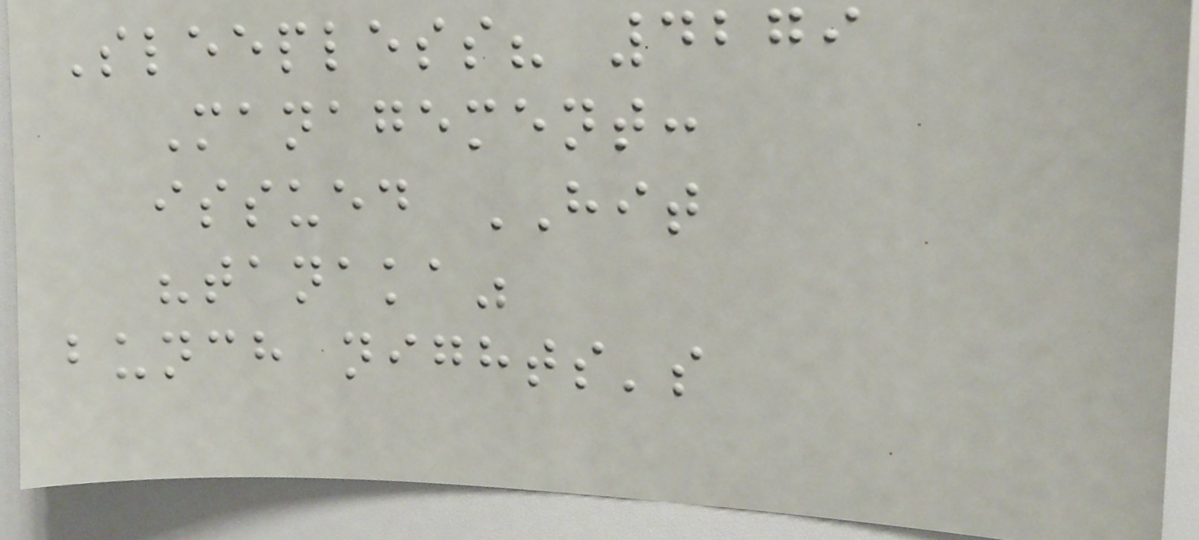Sleepless? 4279
Management:
issued HIT
"tanaka"
bunch nights's
